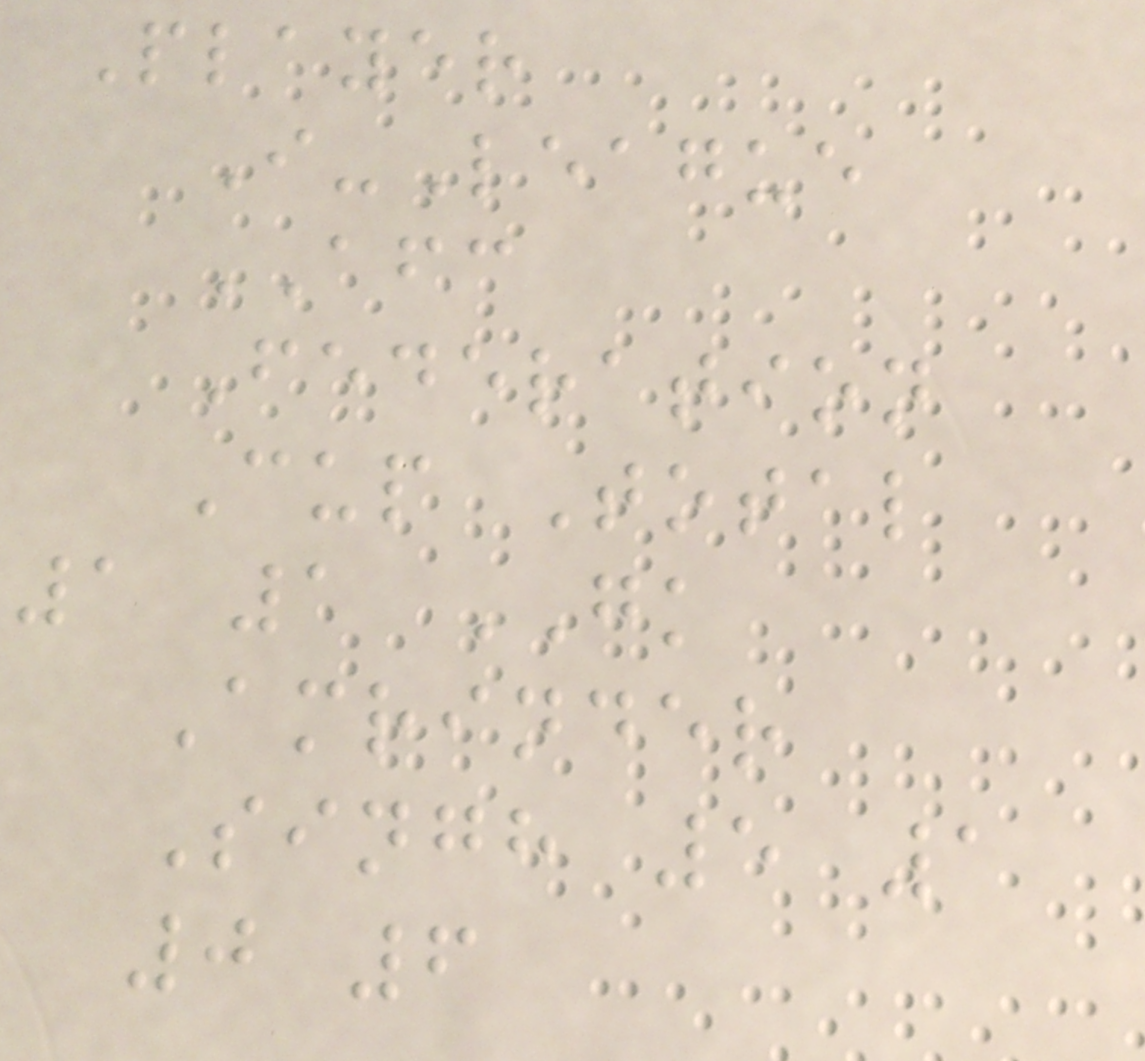Player
I-League
AFC
Federation
Cup Total
1 1 GK
Amrinder
Singh 5 1
0 6
